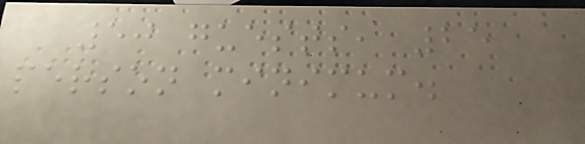50 guests, 25
person minimum.
